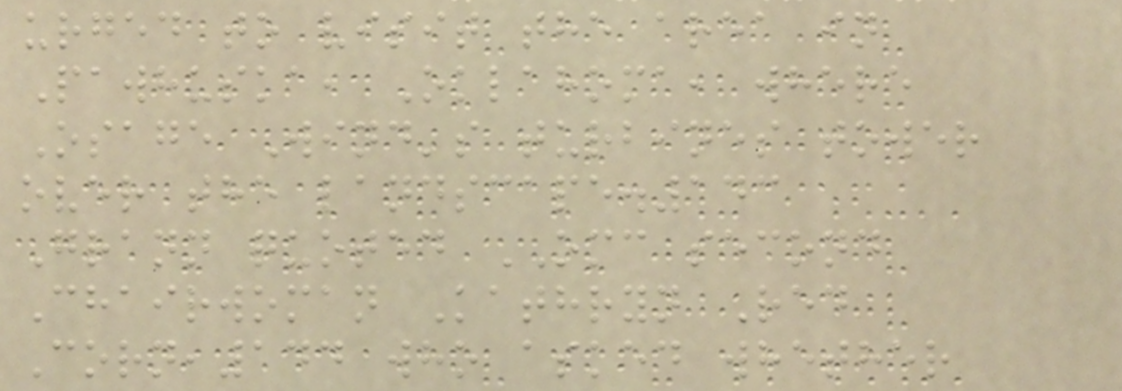urged to visit the area in
Pawhuska, Oklahoma, where
Osage Wind's turbines tower
over the landscape.143
Grann quoted OMC second
Chairwoman Kathryn Red
Corn,144 who asked whether
